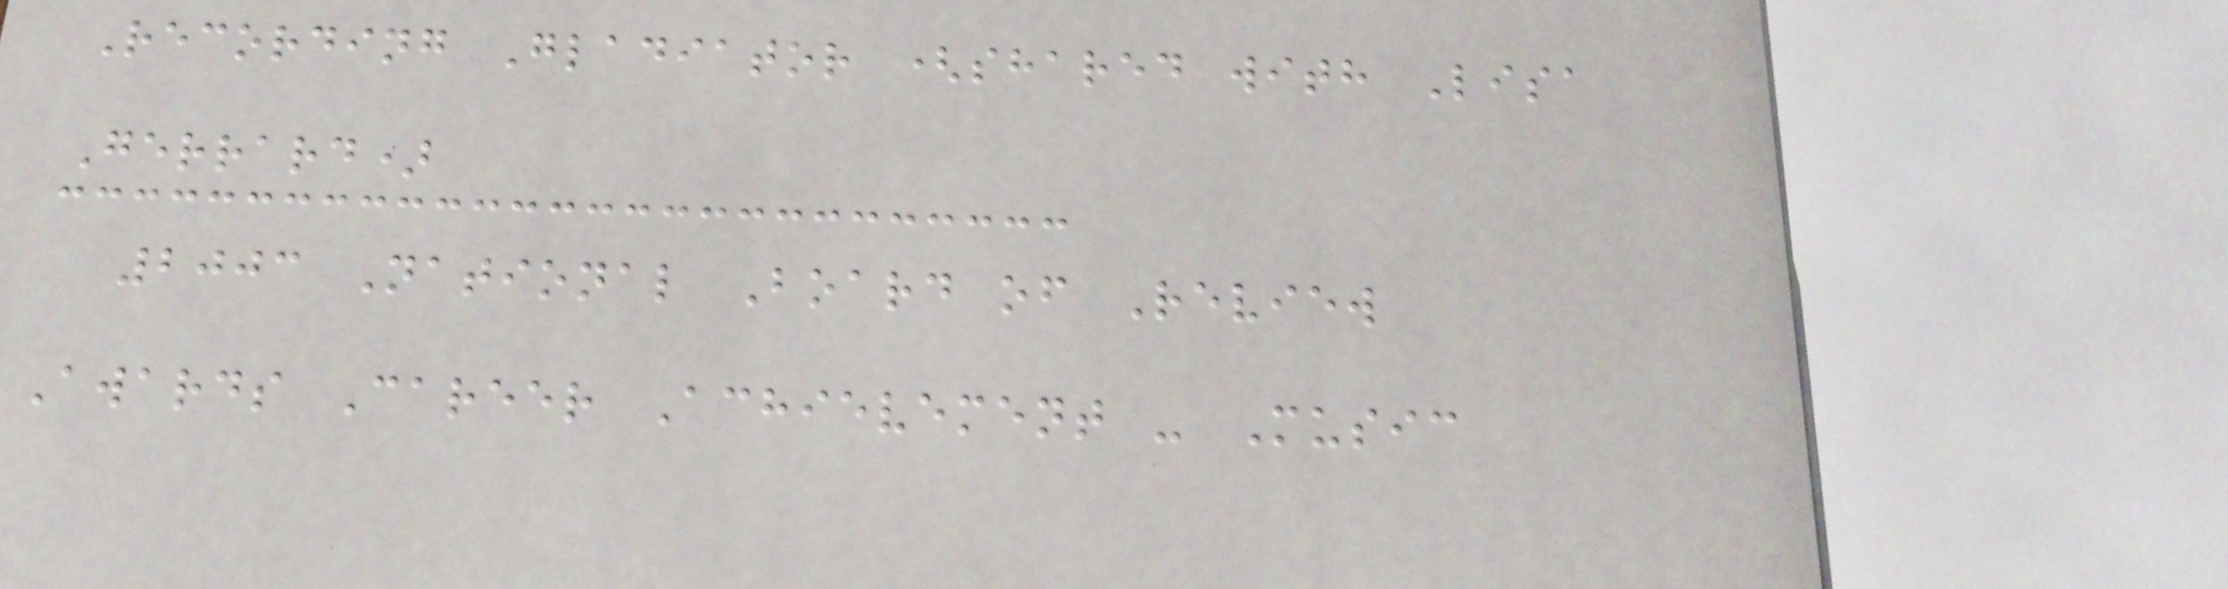Recording Gladiator (shared with Lisa
Gerrard)
2003 National Board of Review
Awards Career Achievement - Music
